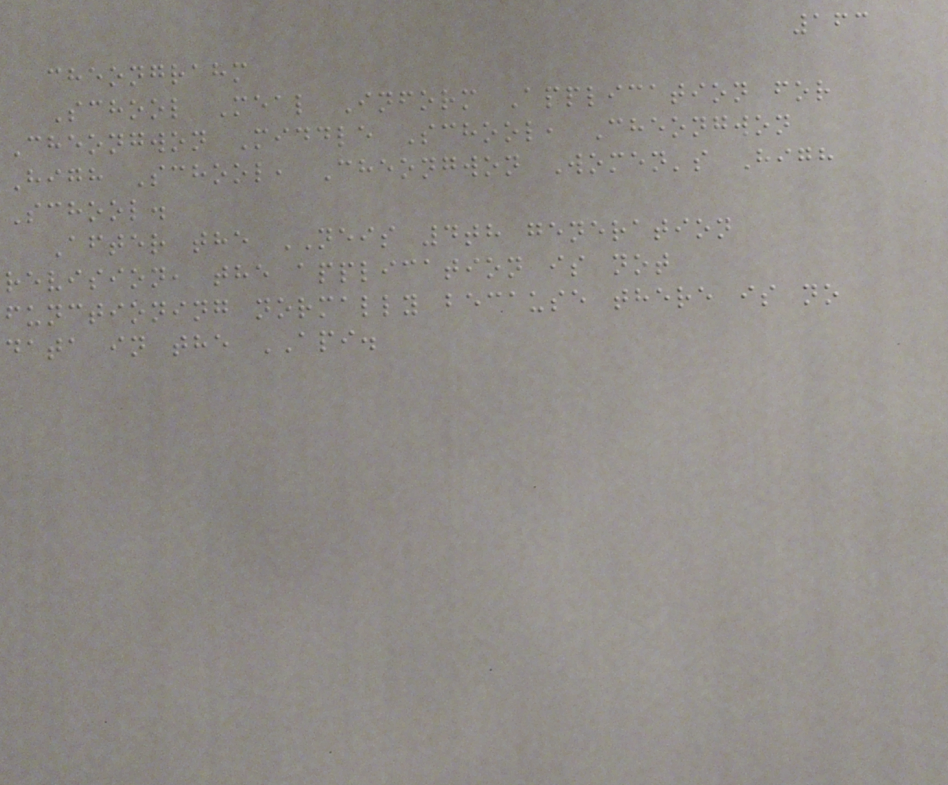163
cheongrahm
School Meal Inform Application for
Cheongwon Middle School, Cheongwon
High School, Cheongwon Women's High
School.
After the NEIS 4th generation
revision, the application is not
functioning normally because there is no
data in the API.
